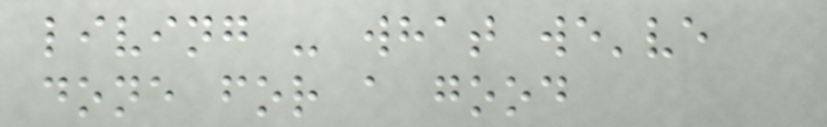living - what we've
done for a good
